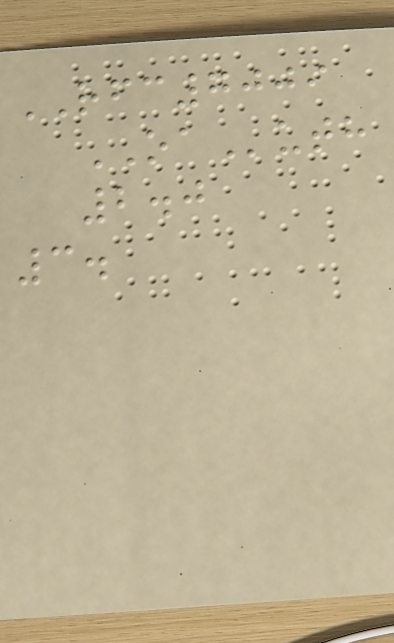RFC7009
OAuth
2.0
3.
